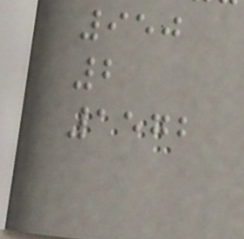950
2
1572
